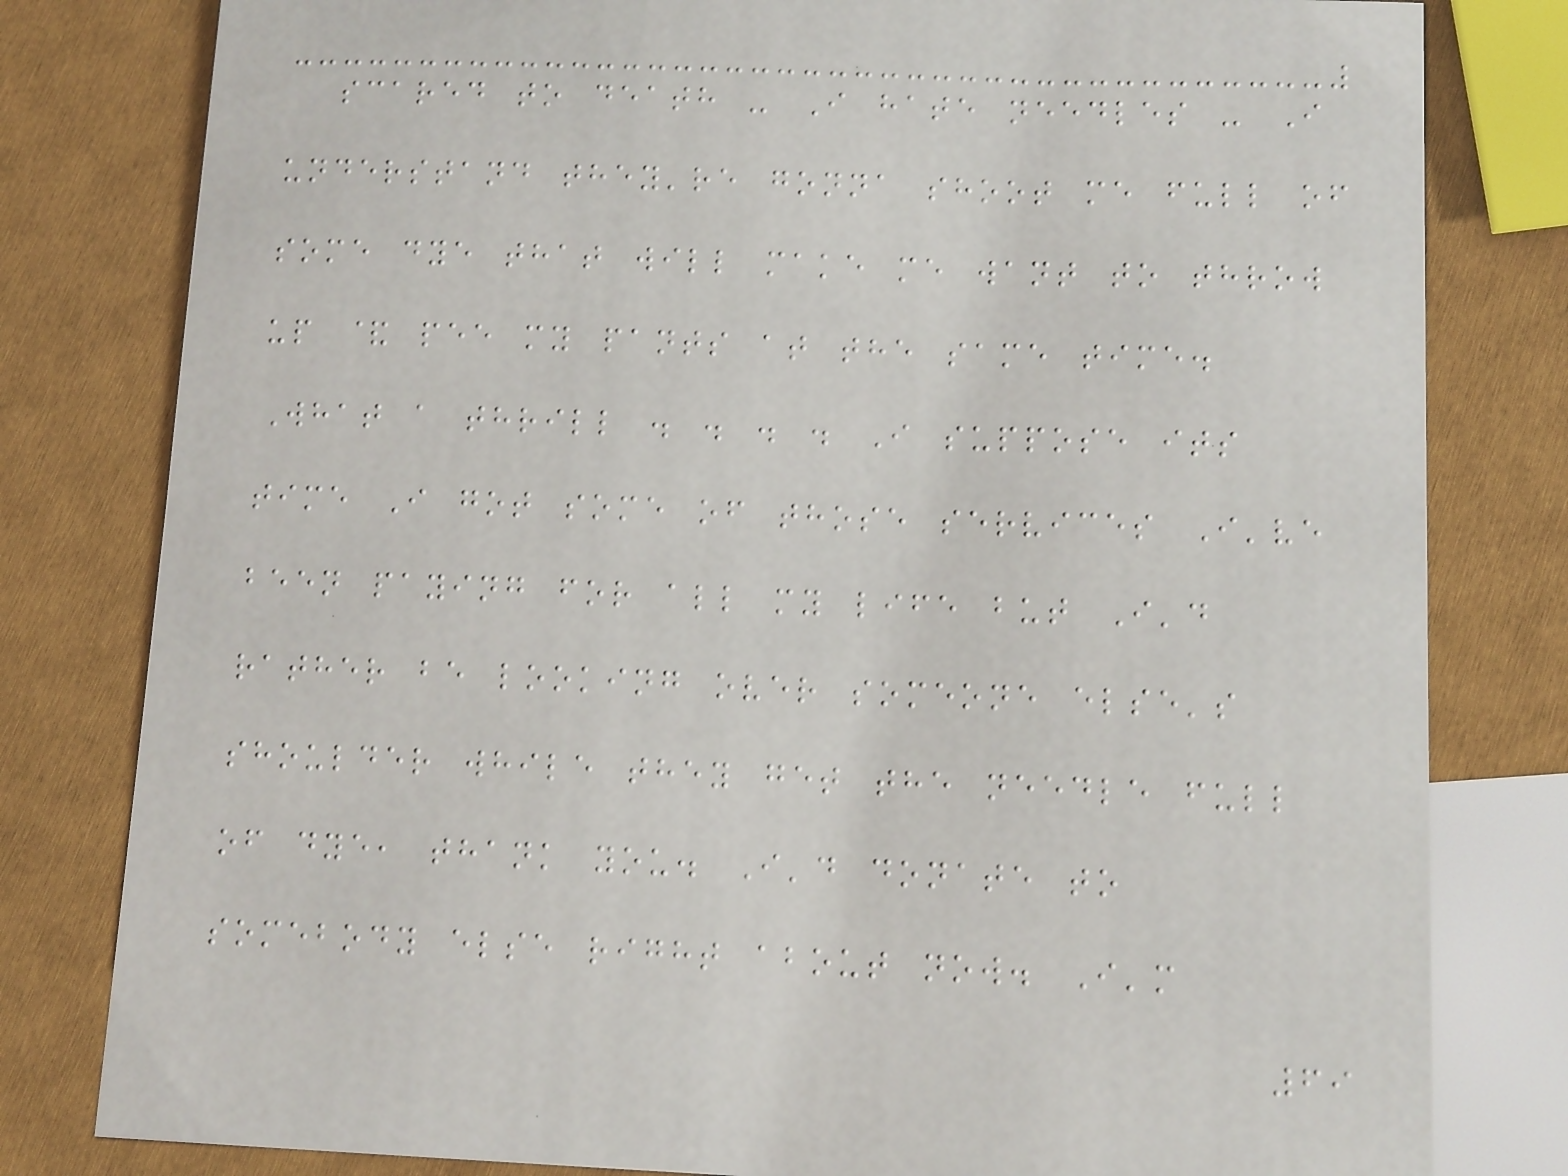scared to death - I hate needles - I
understand they're gonna shoot me full of
some dye that will make me want to throw
up & pee my pants at the same time.
What a thrill . . . . I suppose its
time I got some of those services I've
been paying for all my life but I'd
rather be looking over someone else's
shoulder while they get the needle full
of dye, thank you. I'd donate to
somebody else right about now. I'm
69
